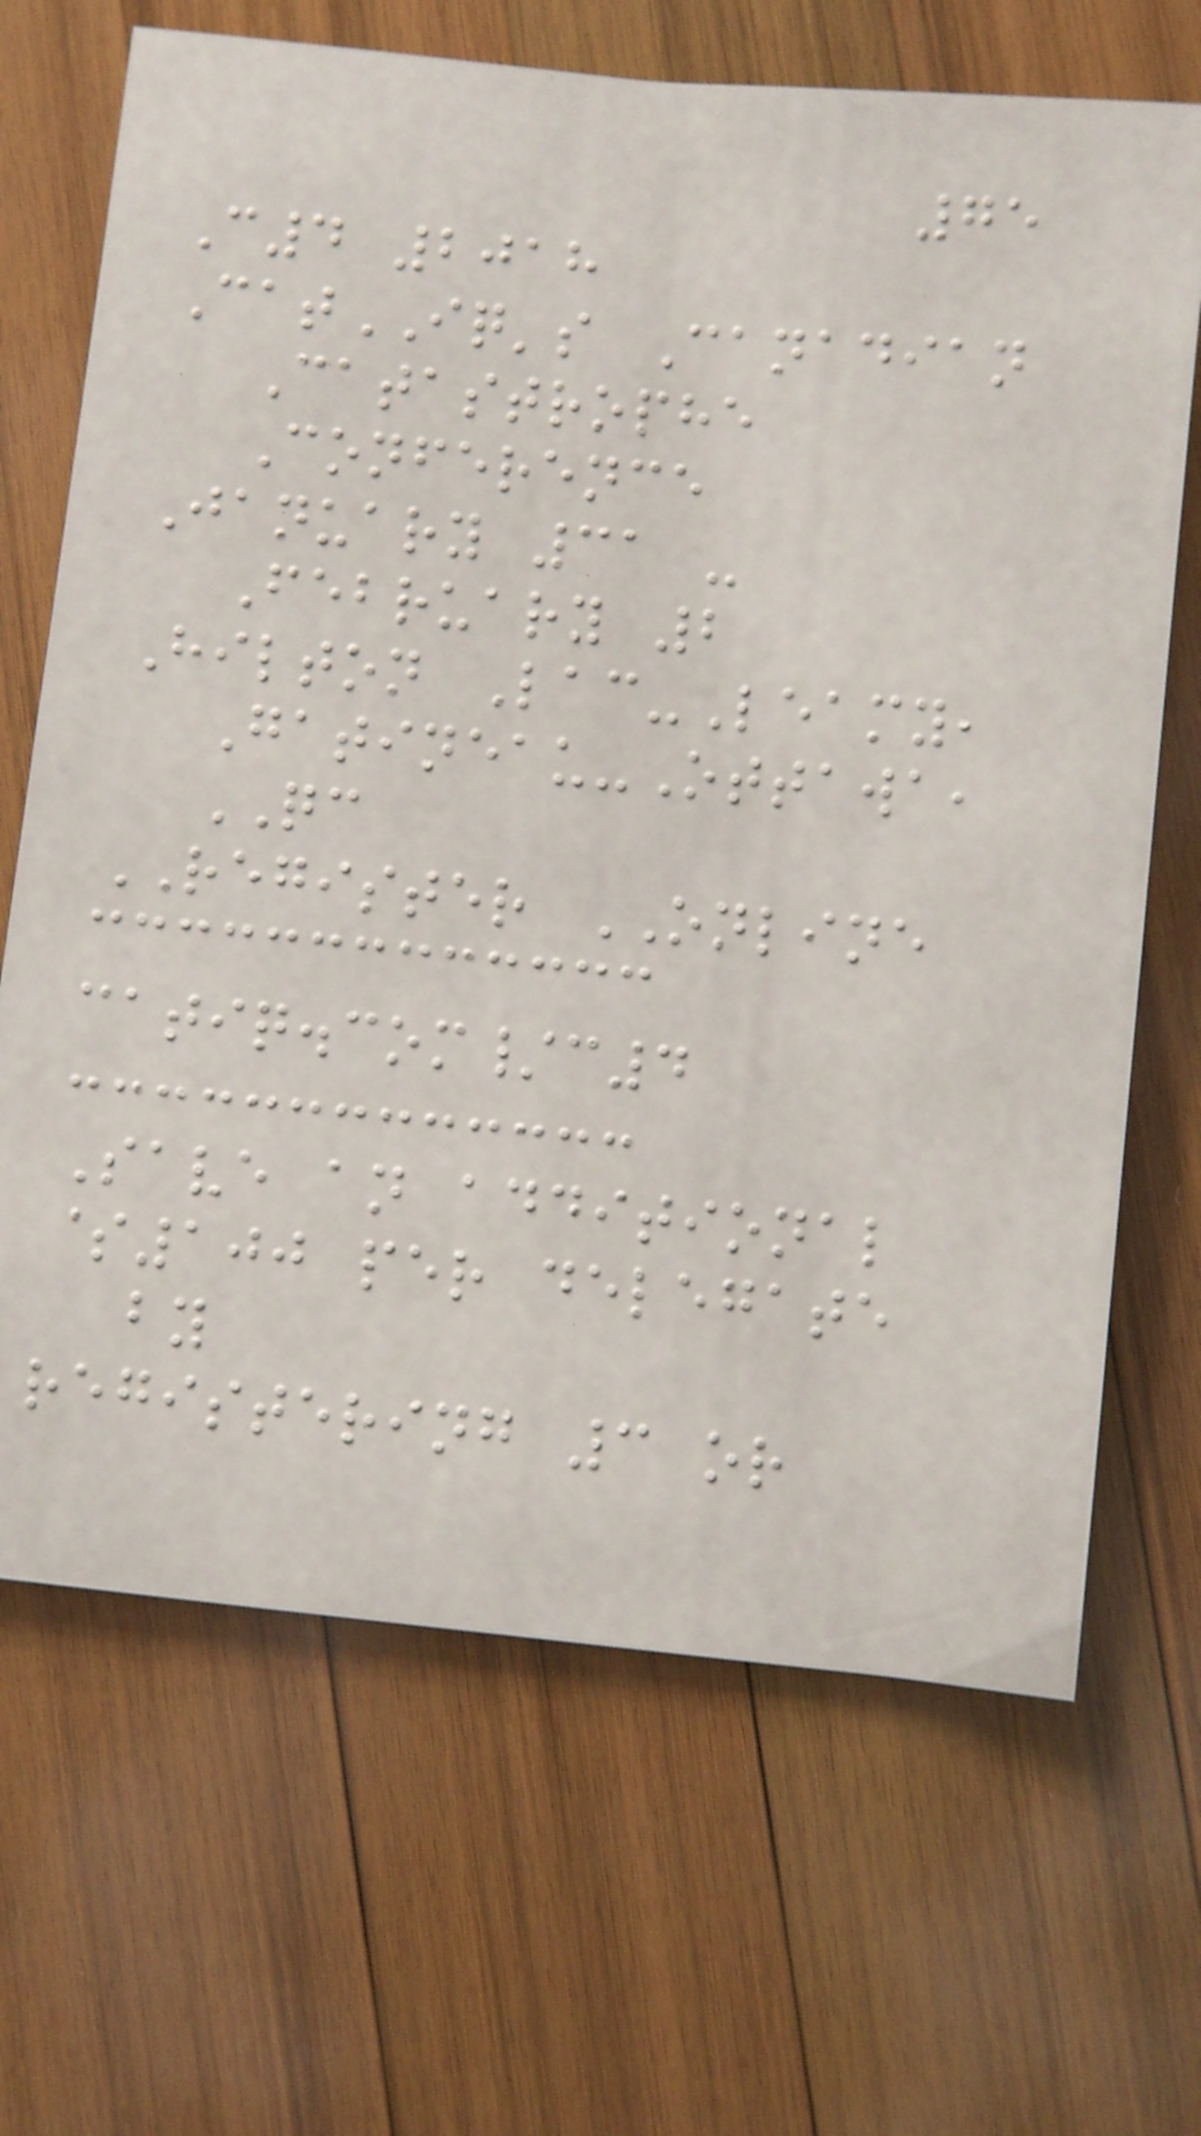75
C4 2018
CatIQ's Canadian
Catastrophe
Conference
January 31 -
February 2
Hilton Lac-Leamy,
Gatineau-Ottawa,
QC
REGISTER ONLINE
catiq.com/c4
Save an additional
$100 per delegate
by
registering 3 or
